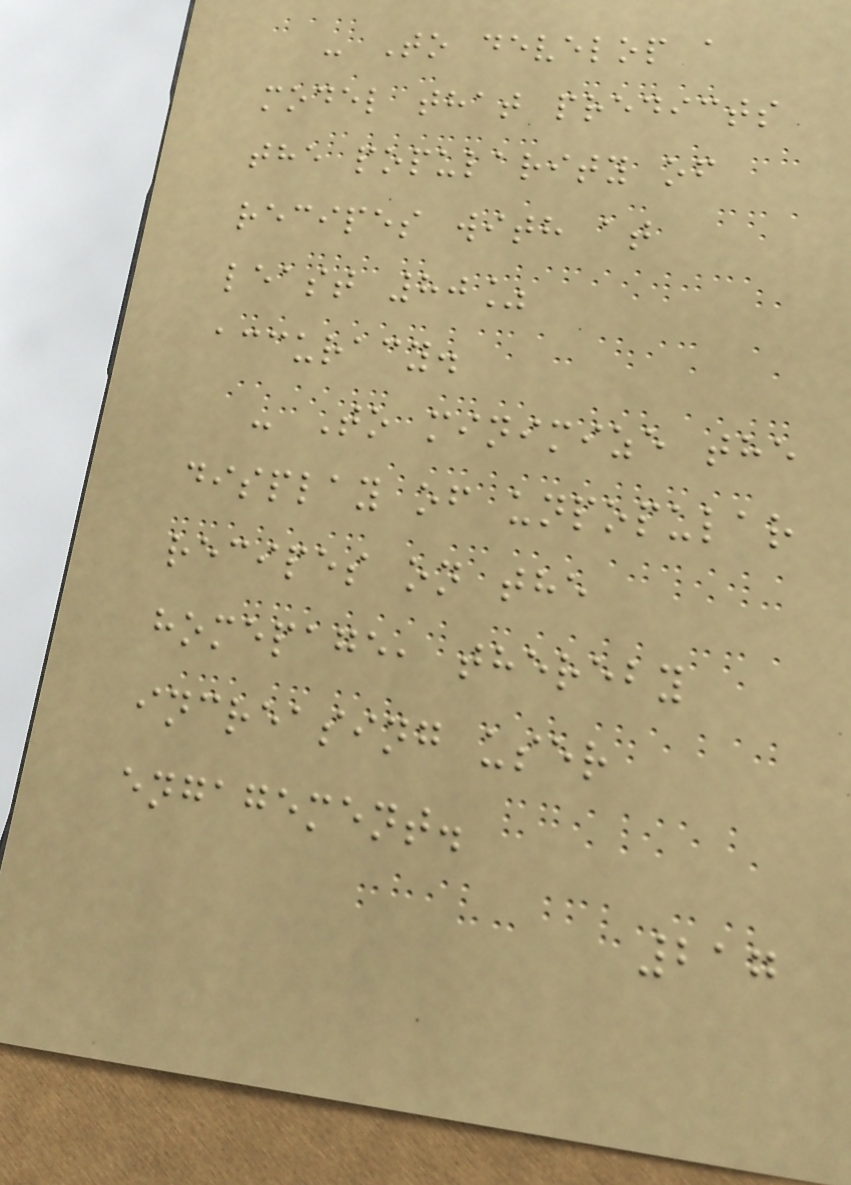- To develop a
model that predicts
the popularity of
recipes with at
least 80%
accuracy.
- To minimize the
display of unpopular
recipes on the
homepage, thereby
increasing user
engagement.
217
